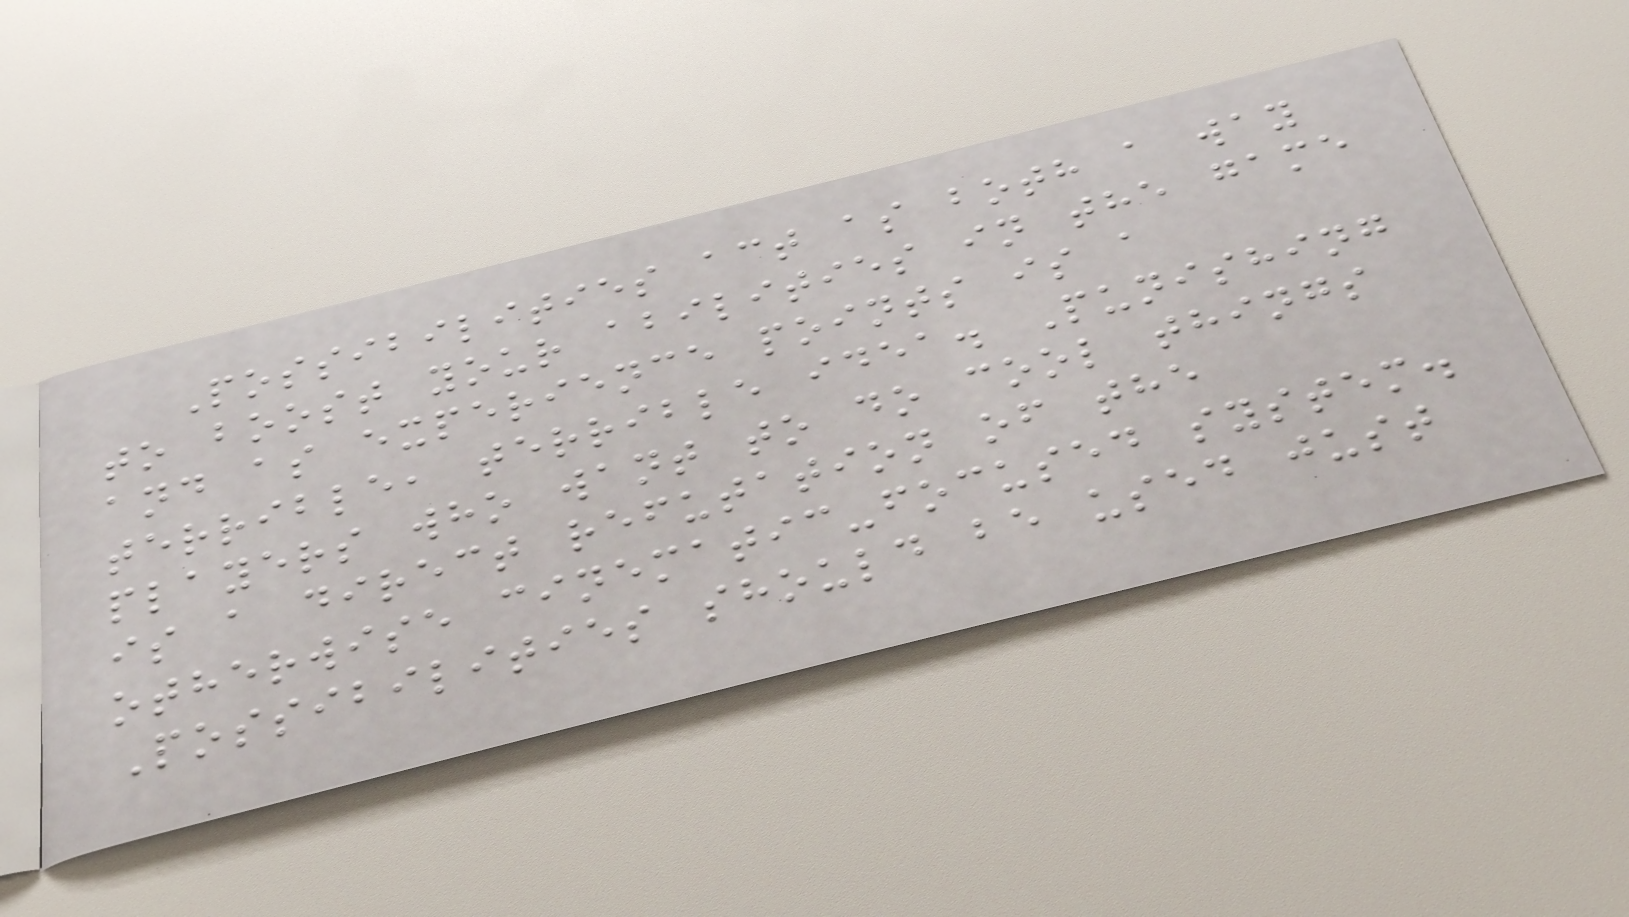Possibilities act as both a way
to boost your abilities in the game
and as experience points is a
terrible, terrible idea. Punishing
players who want to do cool things
is a direct refutation of the
otherwise cinematic-focused system.
Possibilities should be used just
